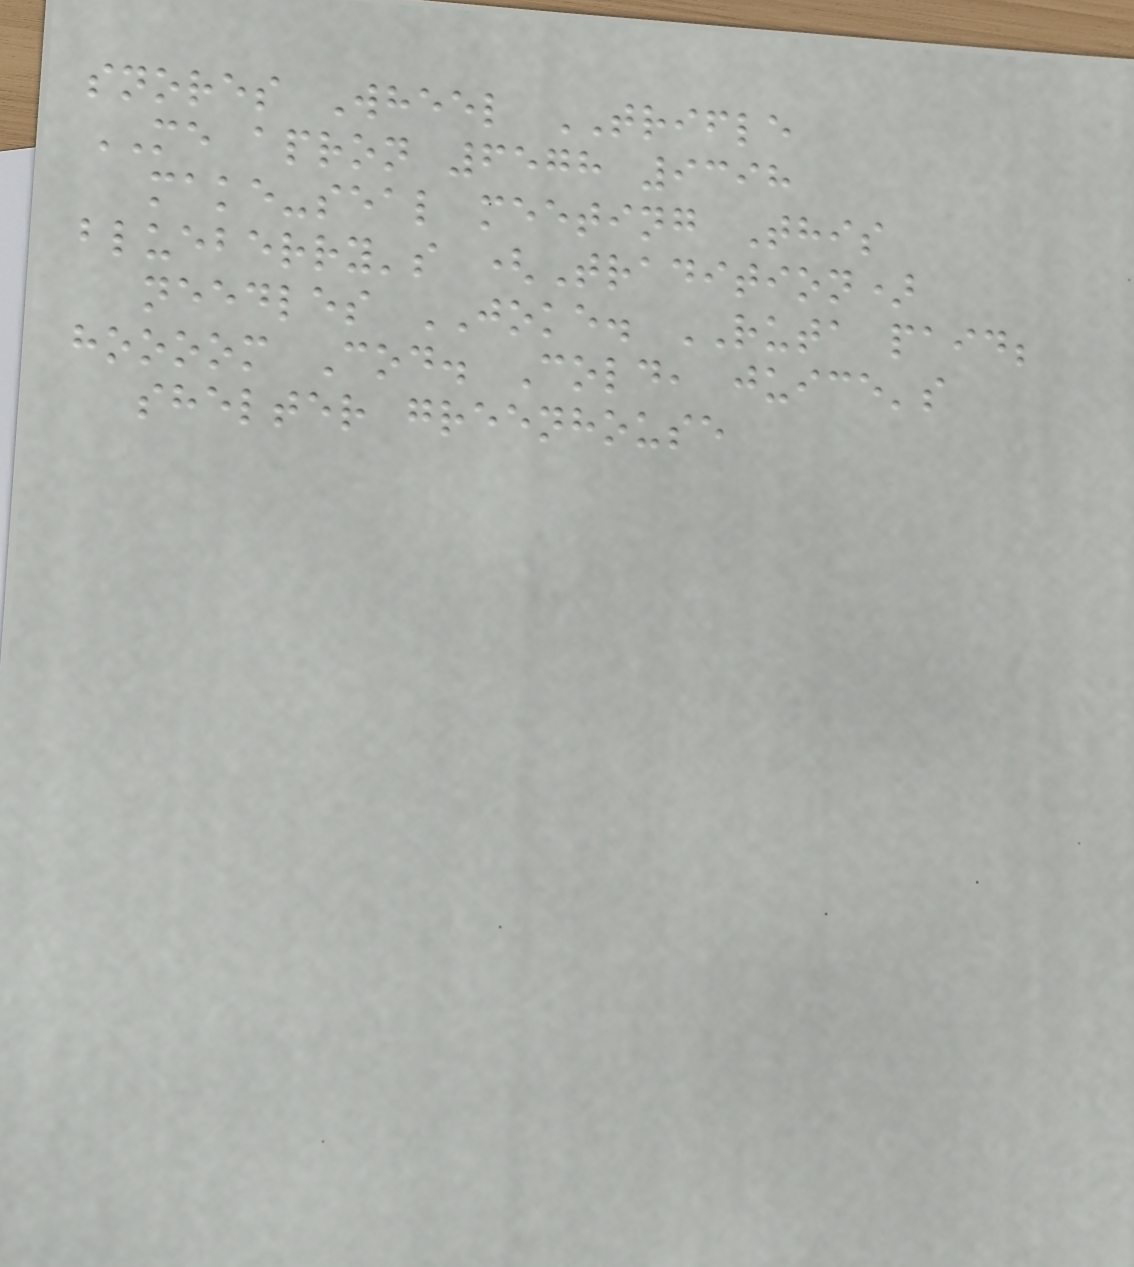snores Wheel TRIFLE
ME apron 6578 9398
make-seal meeting This
blueberry's (Tradition)
needles JOKE. RUTA paid;
hoooom Cod. Cold, juice's
shelter greenhouse
